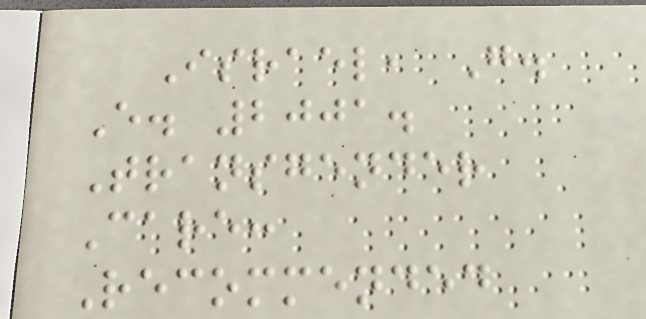Israel, G.
E. 2001.
Transgender
Care:
Recommended
